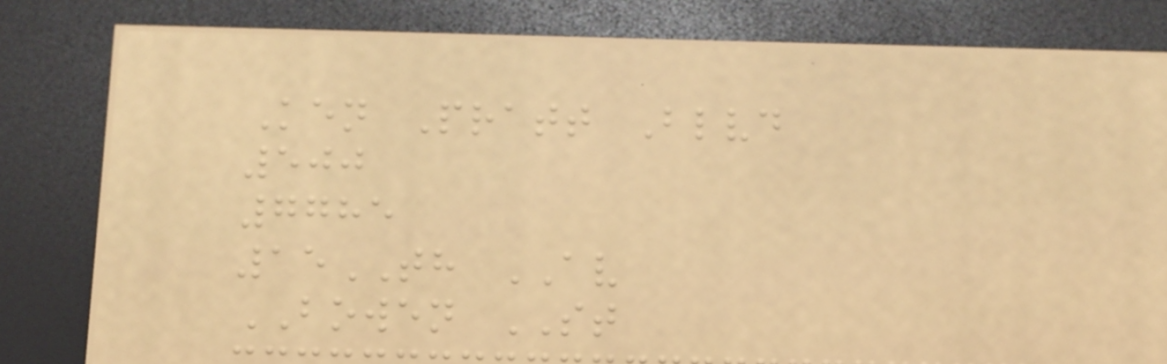Ken Pratt Blvd
500
7785
15TH AV
BOWEN ST
